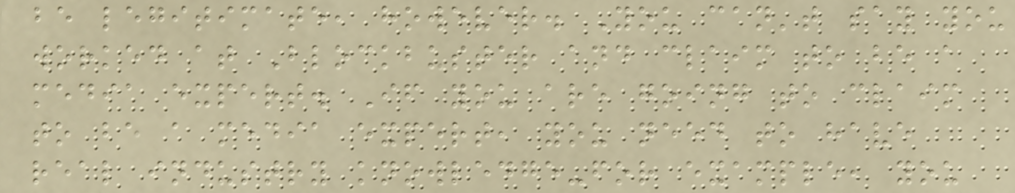be legitimate, however. You can't say you
worked at Blockbuster and claim to be a
media expert. If you are going to claim
to be a media expert, you need to have
real industry knowledge-for example, you
